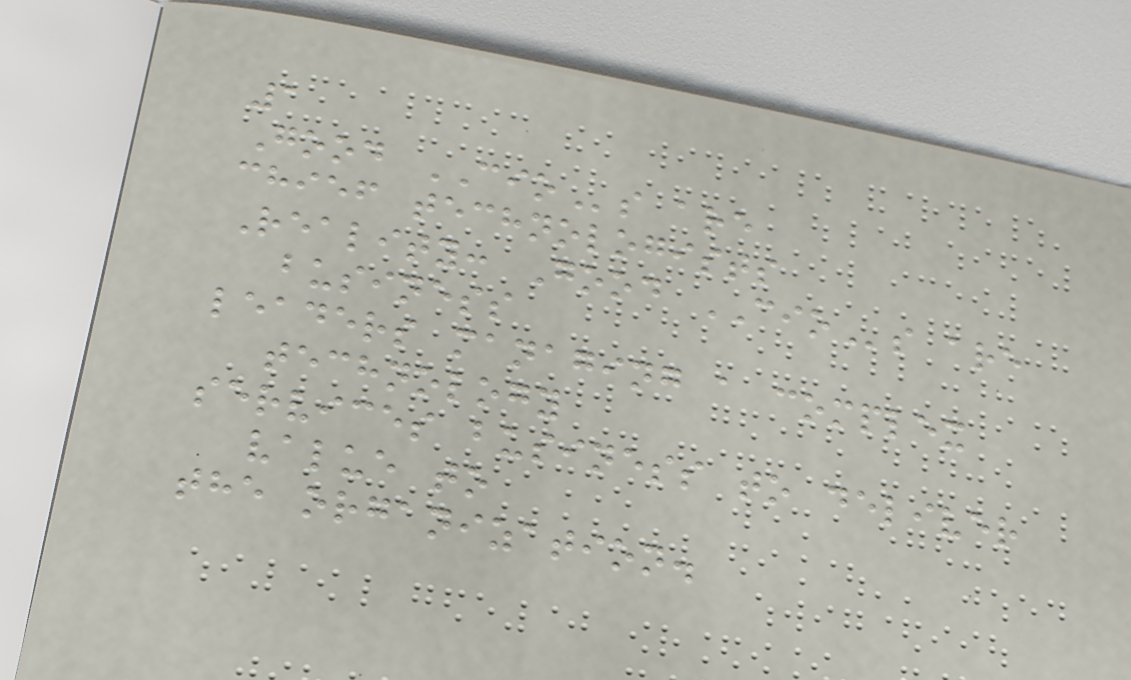1
Good CIOs are
chief technologists
Reality: Good CIOs are
business
leaders managing a complex
technology
services business to deliver
value to
the organization.
